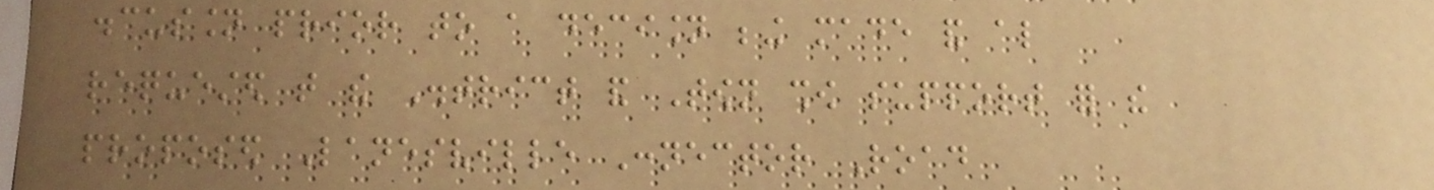discussion prior to a decision being made and also
requested that the District and Town show support for the
proposed Lanesville Connector Road
